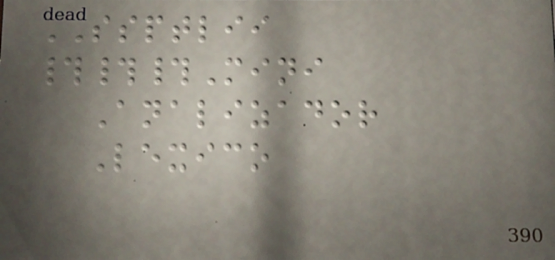SSPTLII
###Mini
Analizador
Lexico
